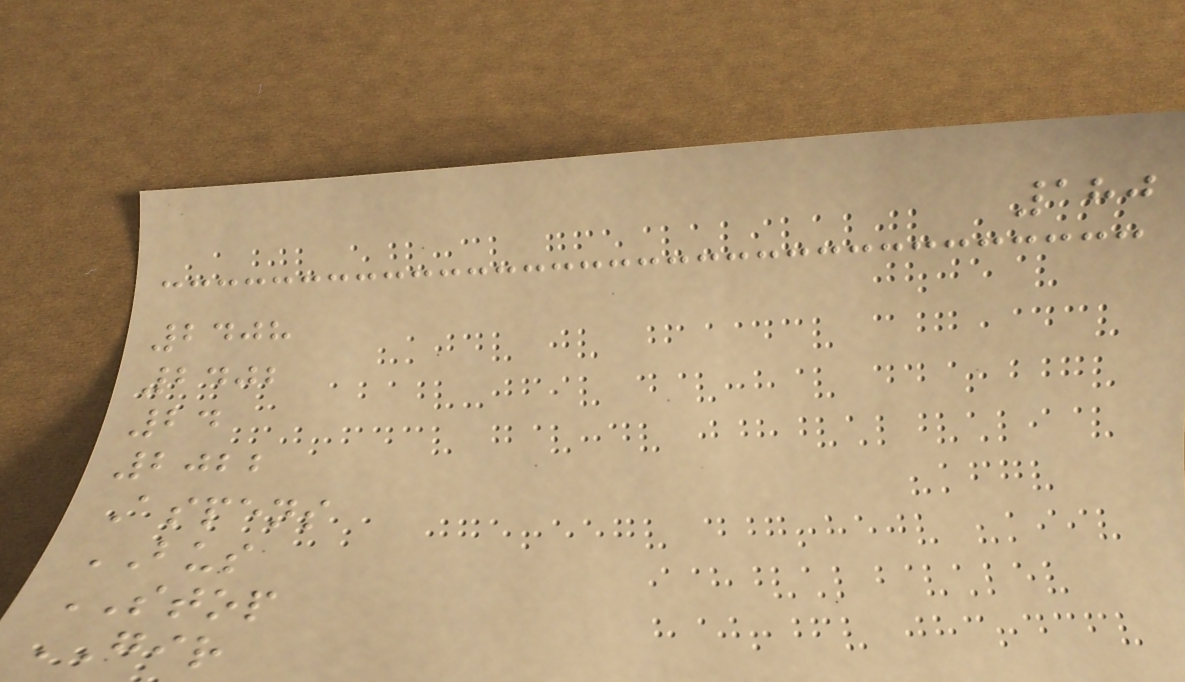180
2408
2402
24
2022
Aspens
BUS
STOP
GIR
